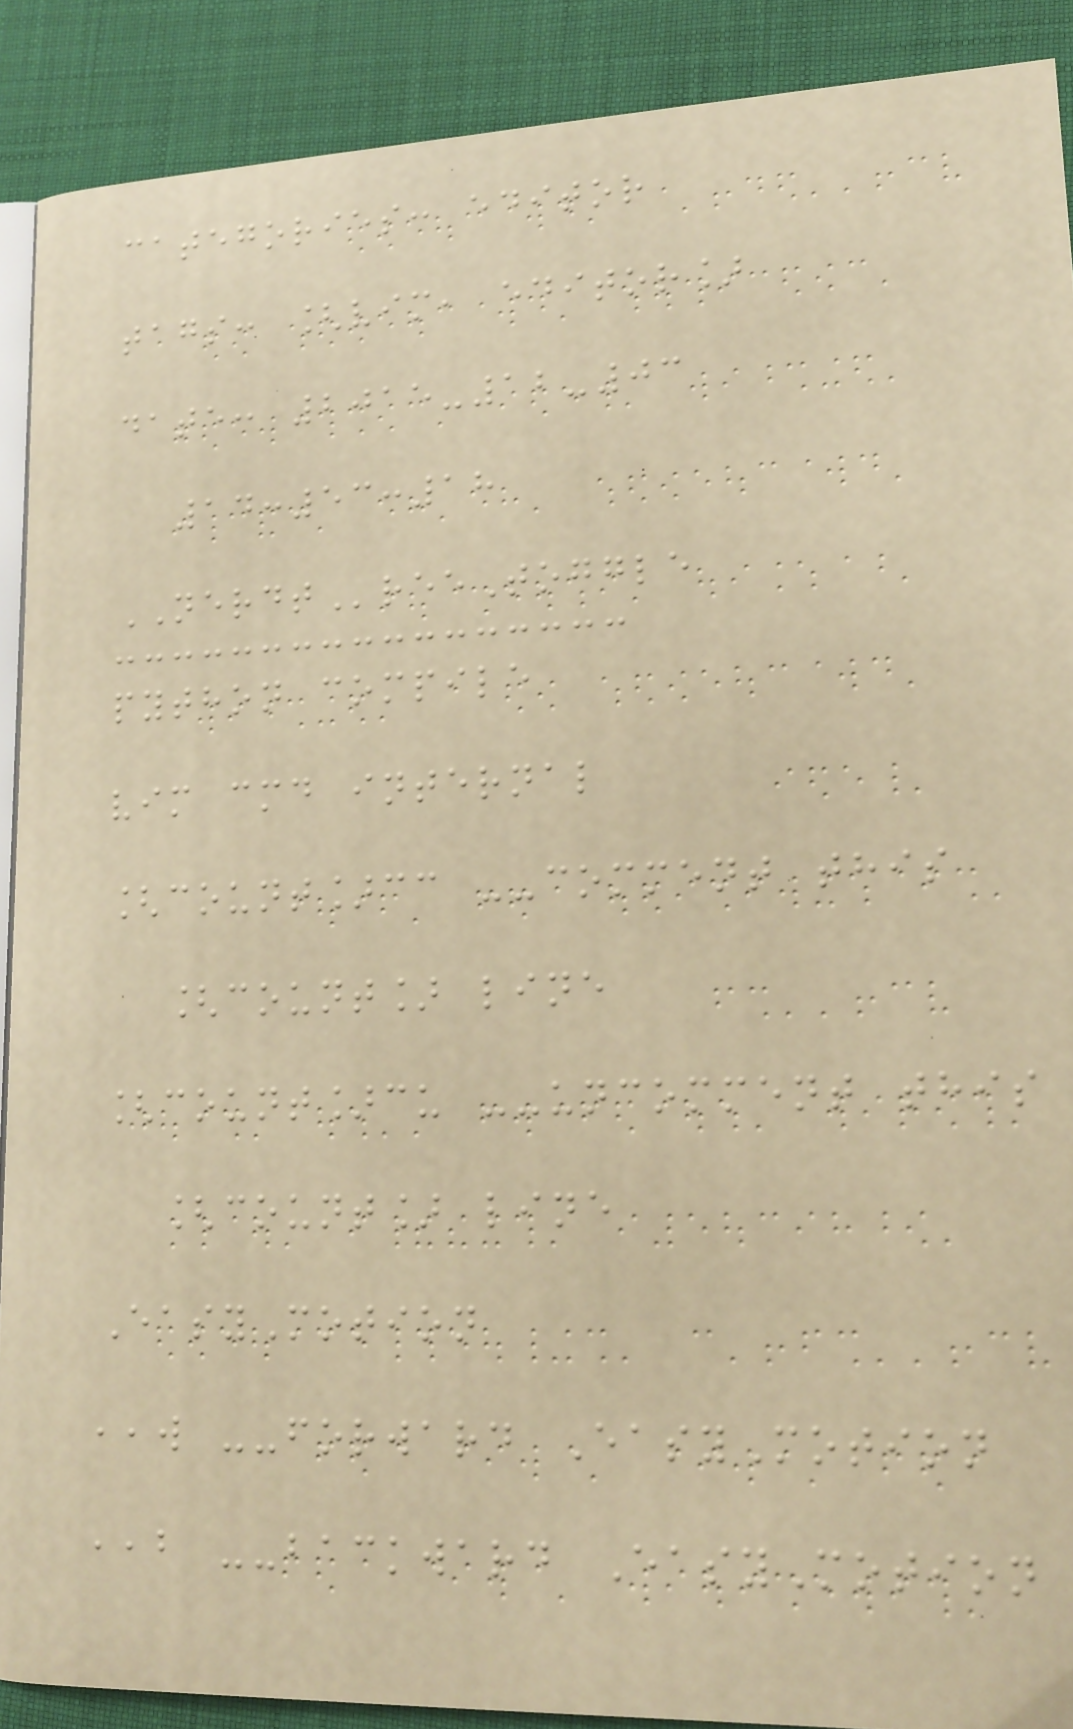categories: editor
tags: [vim, editor]
date: 2015-12-03
14:53:18
NERDTreeToggle
python compile
vim cmd internal
[count]cc --comment this
[count] line
[count]cu --uncomment this
[count] line
EasyMotion
,,w --forward EasyMotion
,,b --backward EasyMotion
